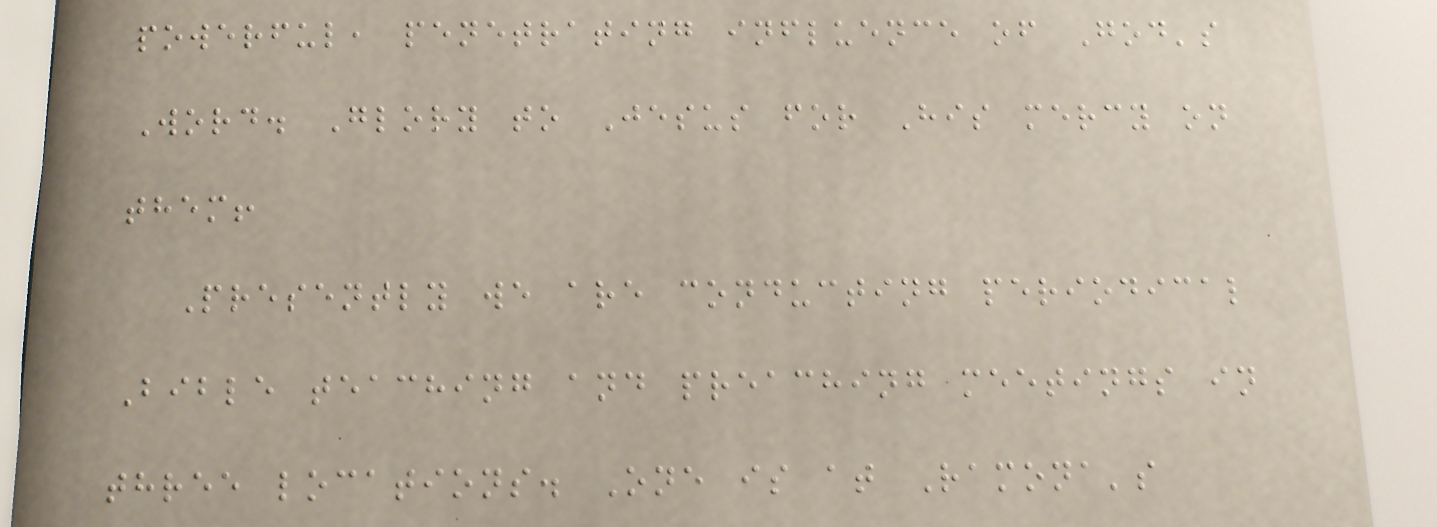powerful, penetrating influence of God's
Word. Glory to Jesus for His mercy on
them!
Presently we are conducting periodical
Bible teaching and preaching meetings in
three locations. One is at Ramona's
